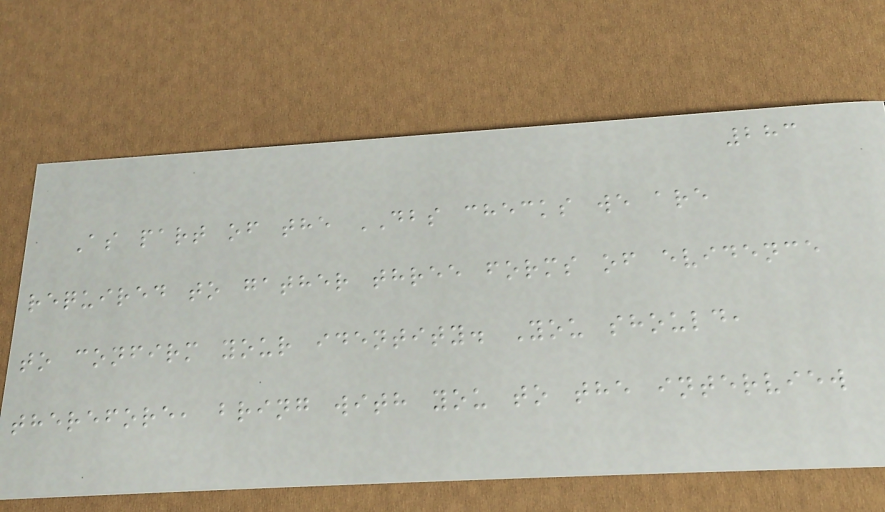283
As part of the DBS checks we are
required to gather three forms of evidence
to confirm your identity. You should,
therefore, bring with you to the interview
